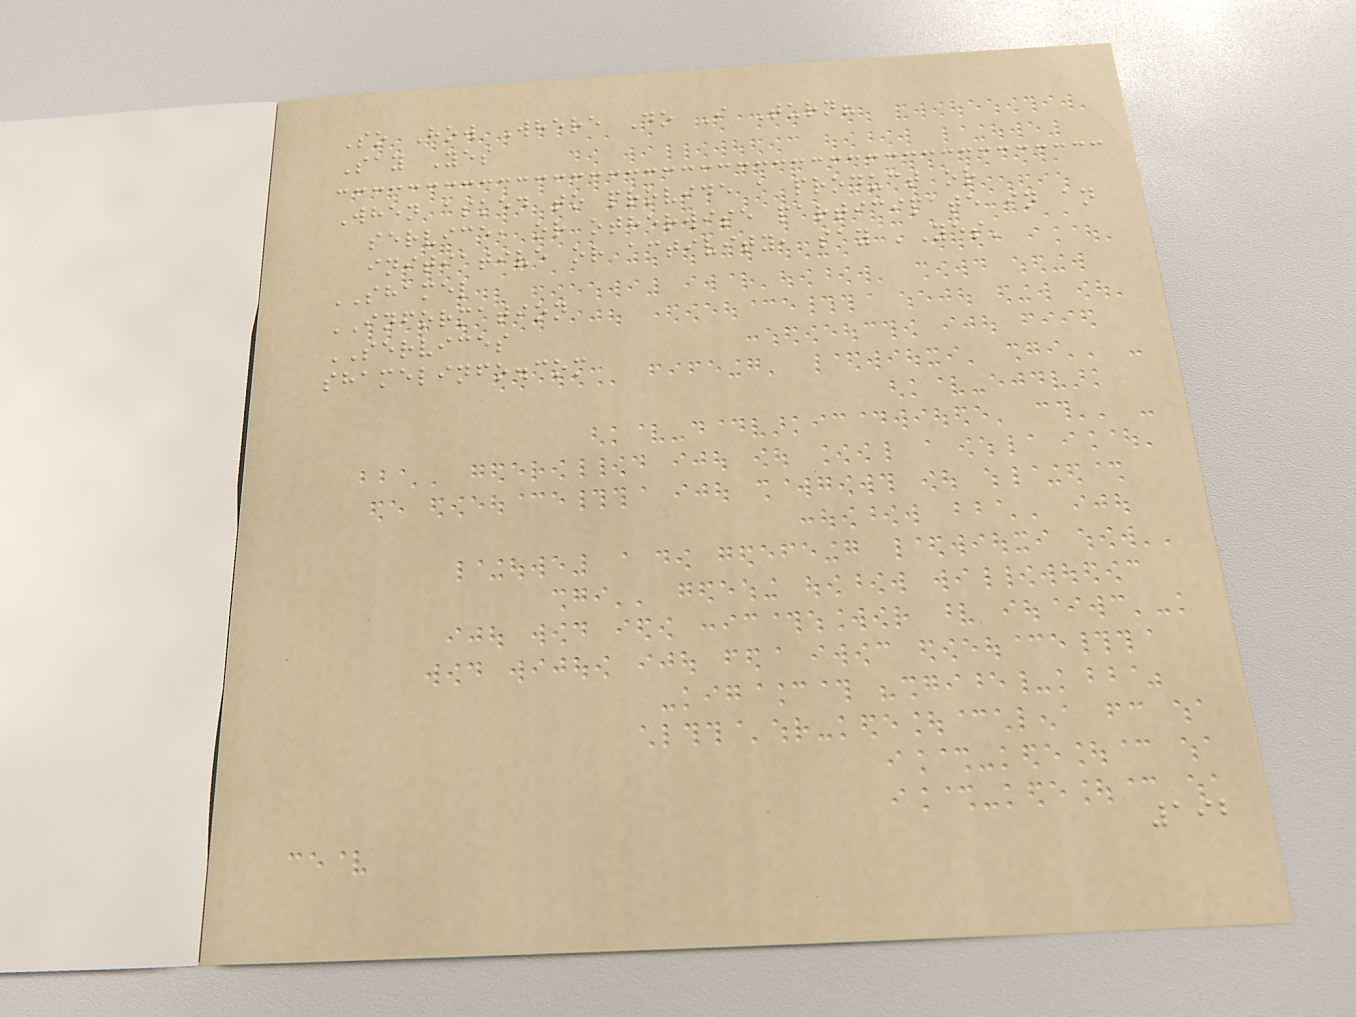So How Where Do I Turn?
Say Yes
When asked to provide a product or
service, or otherwise participate in an
initiative or activity, say 'Yes'
SHAMEL
INFORMATION
SERVICES
shamelinfo.com
192
